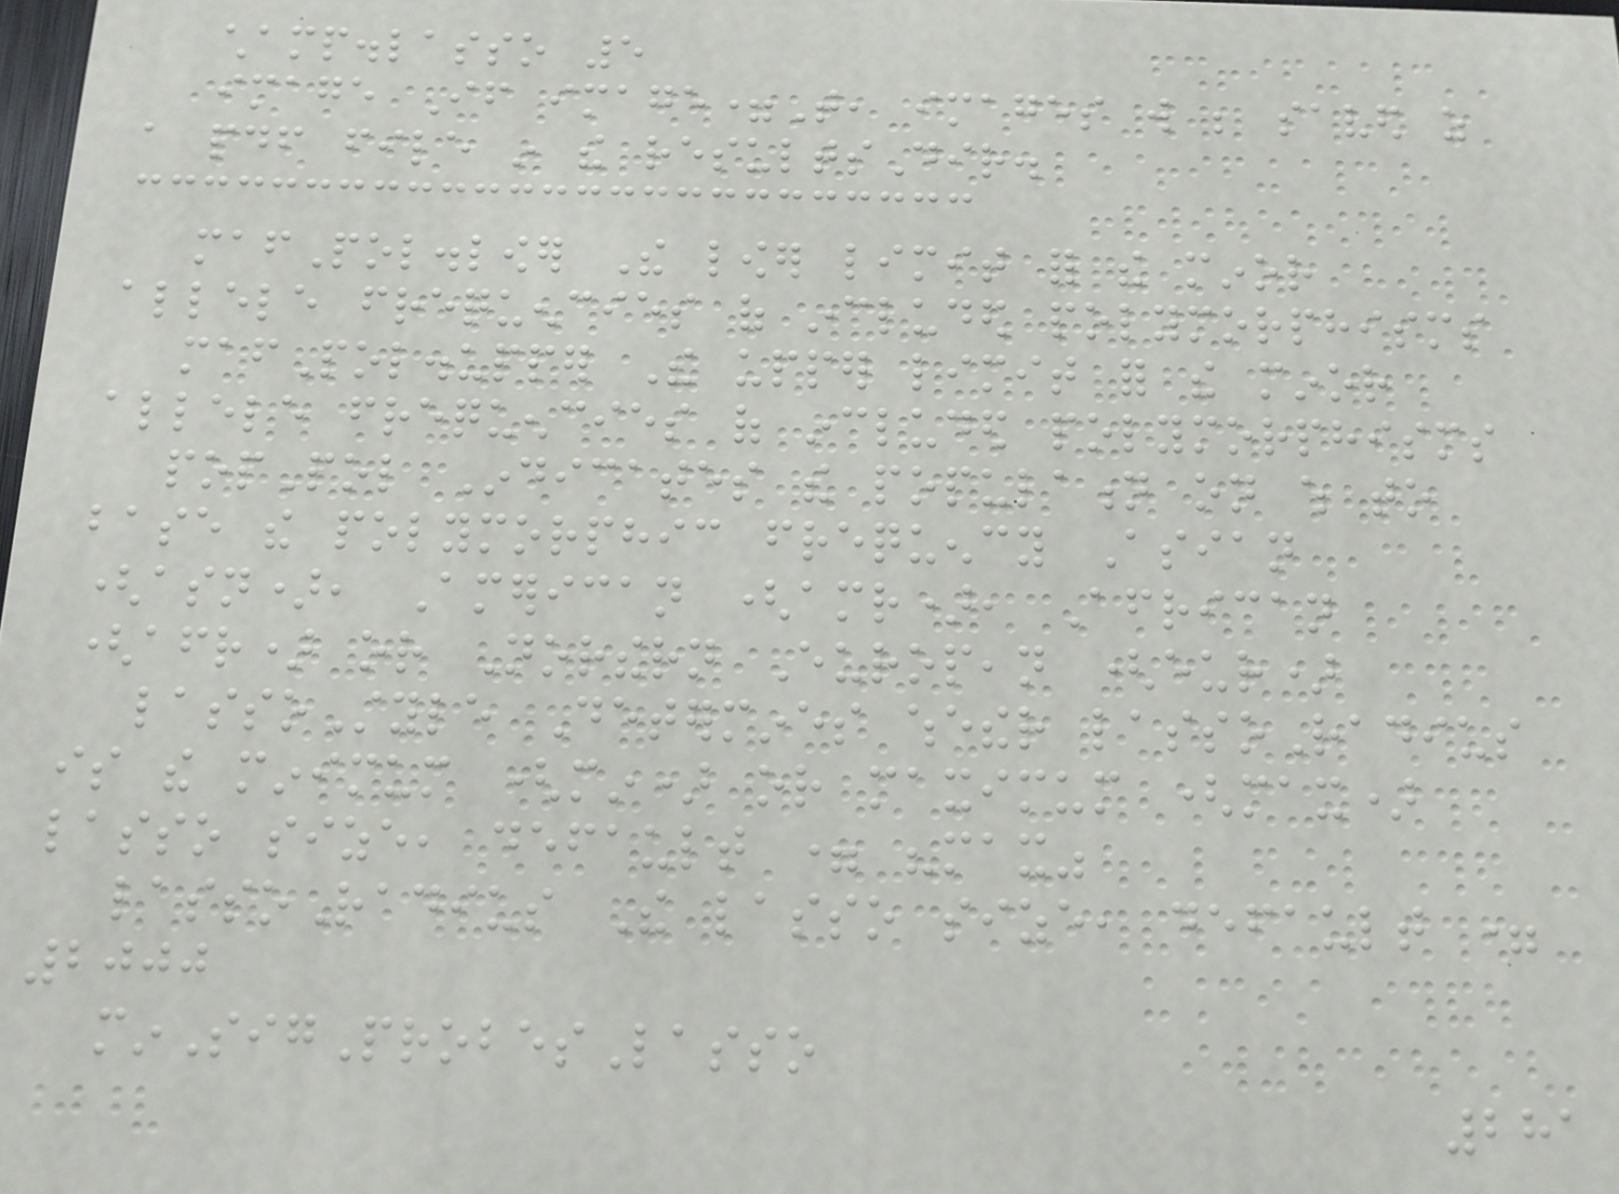champ.lasso 5
image If image=T, images will be saved as
a pdf file in the resultsDir.
mafPol.lower The lower limit for the minor
allele frequencies of included polymorphisms
mafPol.upper The upper limit for the minor
allele frequencies of included polymorphisms
popPol Indicates the population on which to
base the polymorphic frequency Asian
(asn), American (amr), African
(afr) or Northern European (eur)
lassoStyle Determines whether lassoRadius
is the minimum (min) or maximum (max)
lasso size, default = "max"
lassoRadius The lasso size, default =
2000
minSigProbesLasso
281
